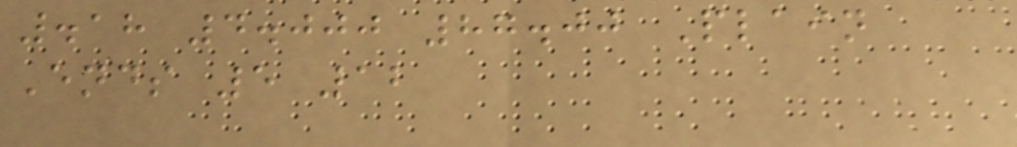.18 4.000 87.00 Plain
Ends 5 12
